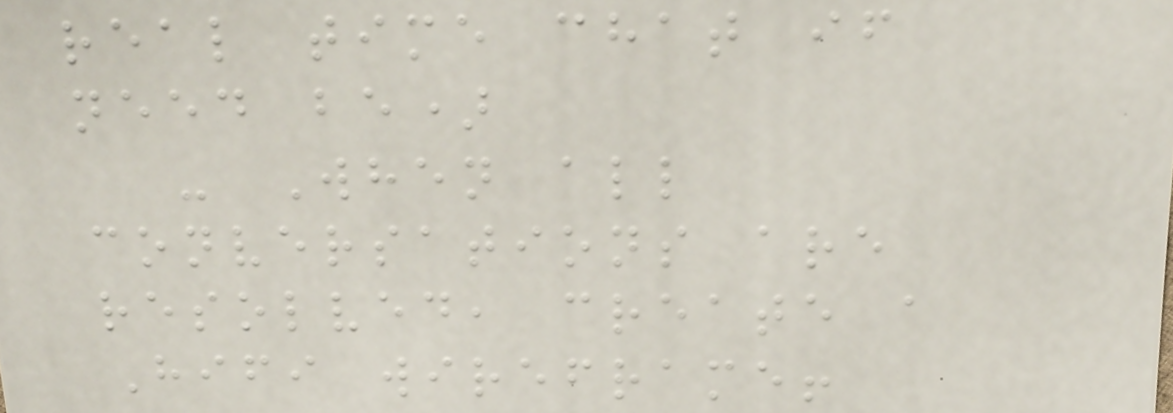real time chat if
need be)
- When all
conversations are
resolved, create a
Hifi wireframe!
